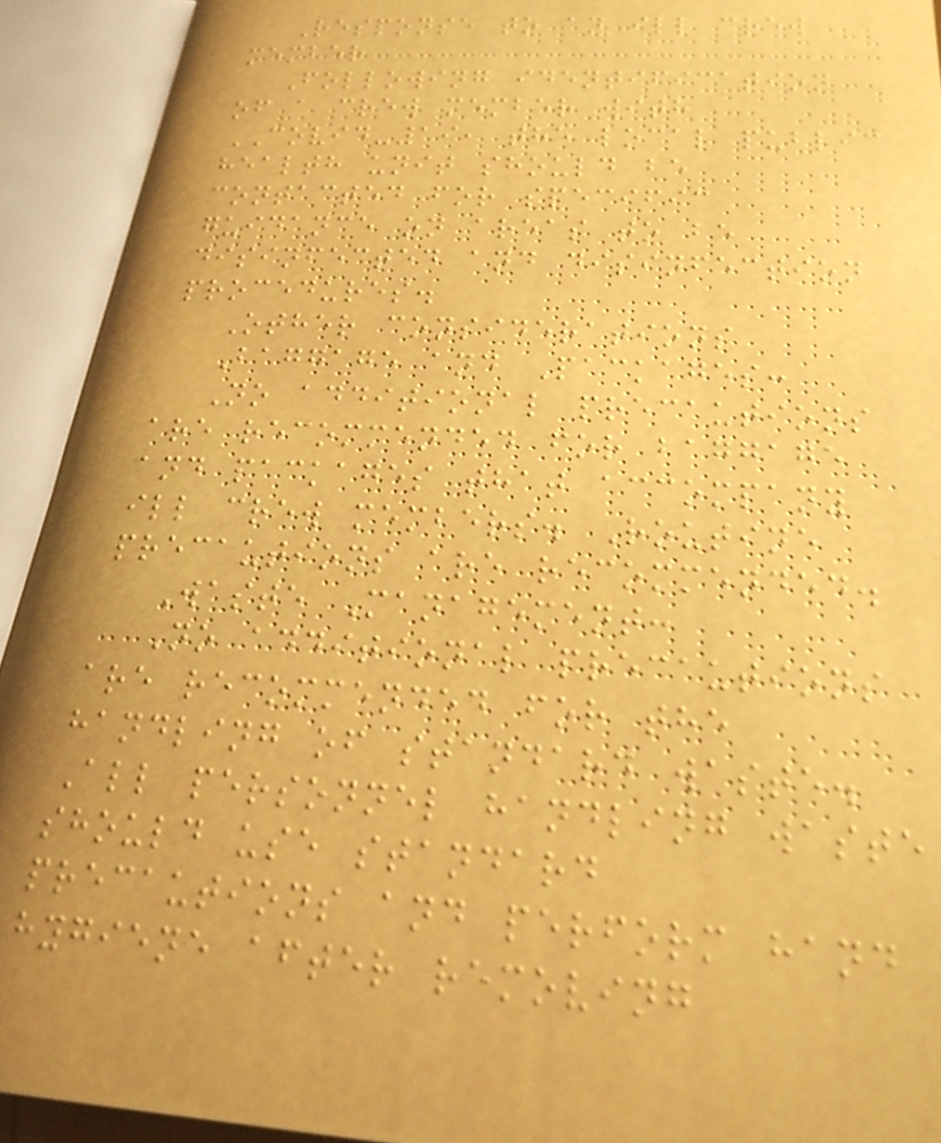Response to an ill crew
member
Following identification
of a crew member with
COVID-19, the local public
health unit should be
contacted for specific
guidance on areas to be
disinfected and disinfection
procedures.
Other considerations
Baggage and Packages:
No additional precautions
are recommended for baggage
and packages that accompany
ill crew members. Routine
precautions are recommended.
Waste Management:
No additional precautions
are recommended for the
handling of standard waste.
All personnel handling waste
should use standard
precautions and perform hand
hygiene after removing
